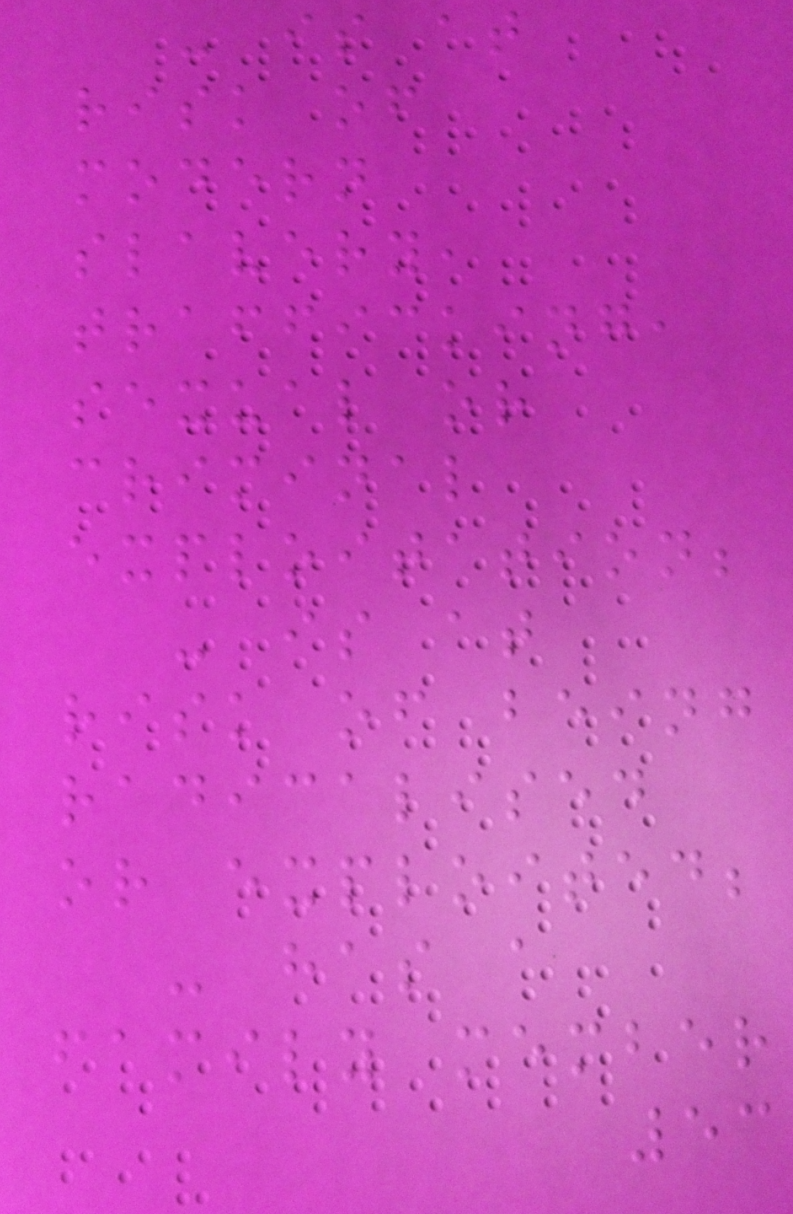- is at
risk of
modern
slavery,
trafficking,
sexual or
criminal
exploitation;
- is at
risk of being
radicalised
or exploited;
- has a
family member
53
